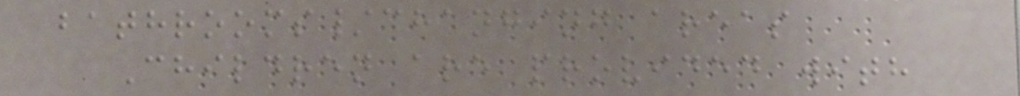bathrooms/changing areas
Children are provided with
